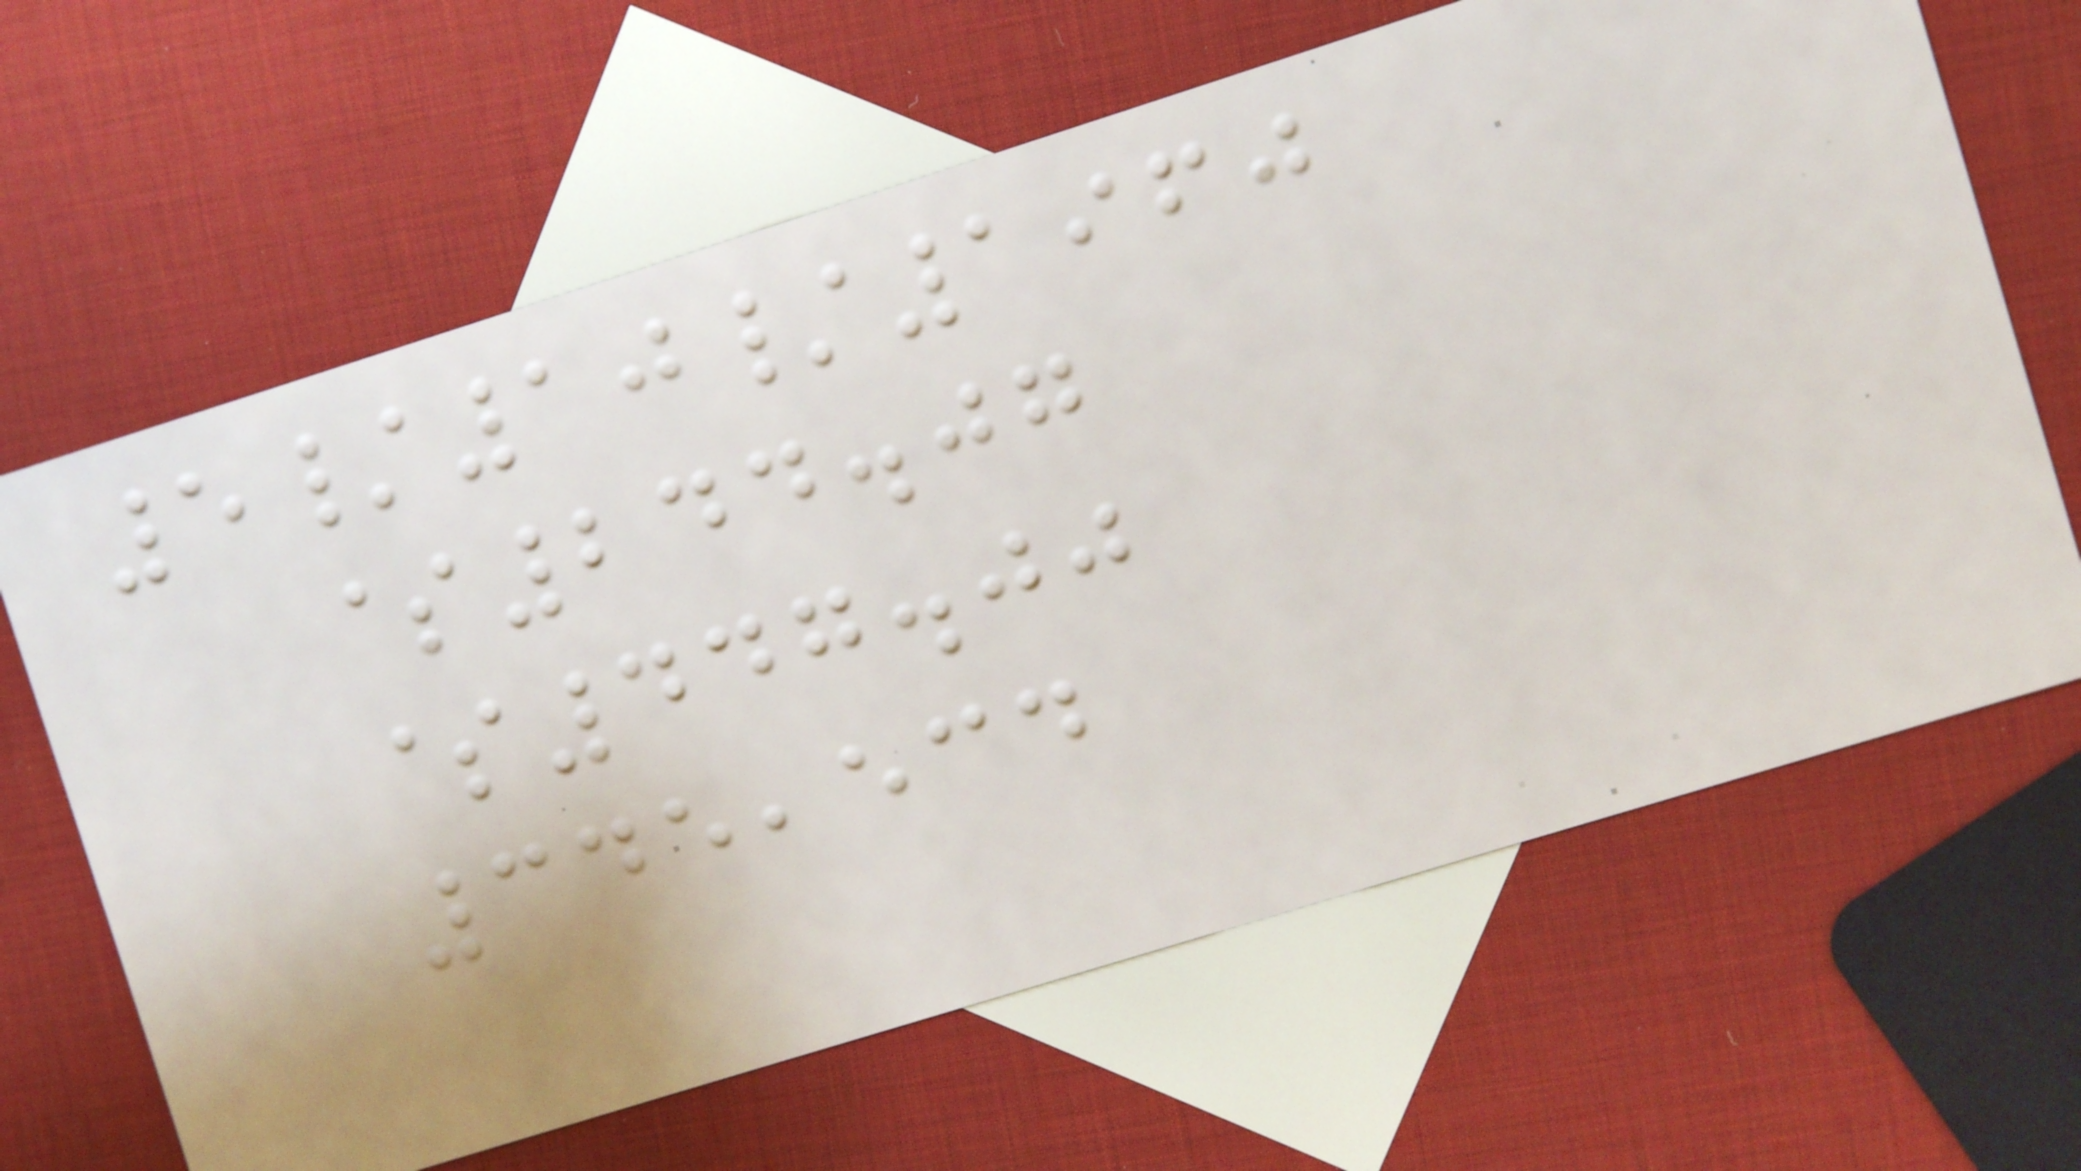5/10/1960
$244.07
$447.00
345,534
